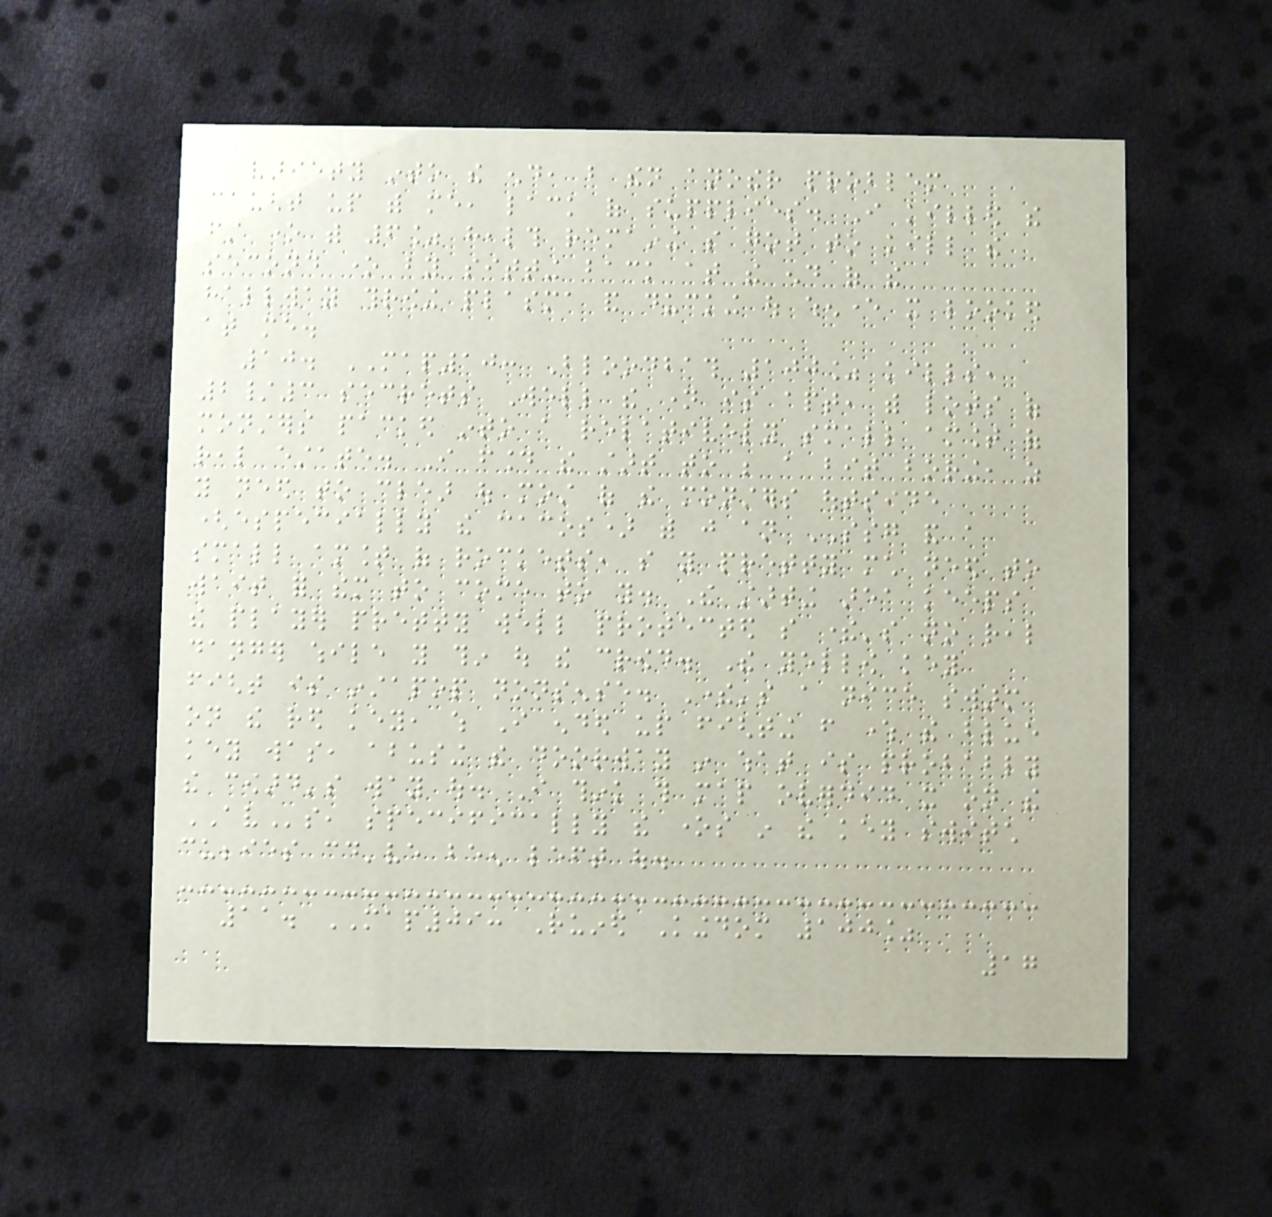variety into the end, but then another problem
caught up with me, lack of supplies. I killed the
first one with 6% health remaining so got to kill the
second one by sitting back at the end of the
hallway throwing plasma and ducking out whenever it looked
at me.
10. MAP10: Bloodbath 100% kills,
2/3 secrets Well the name is apt, with lots of
monsters packed into a relatively small amount of
real estate. I found the start to be a bit boring, as
you need to clear out most of the monsters outside
(especially the cacos) with just an SSG and a
small amount of rockets, so you pretty much need to
wait for them to come to you. The starting area keeps
the player pretty well protected so there's no real
danger while you thin out the crowd. The yellow key
fight is instapop nonsense. There's a nice swarm
on the red key, which I ended up fighting from where the blue
key was, abusing the doorway in what is probably
the coward's way out. I think this map overdid it on the
AVs, specifically the ones in the key switch
cubbies could've been left out.
11. MAP09: Ruined Kingdom 100%
17
